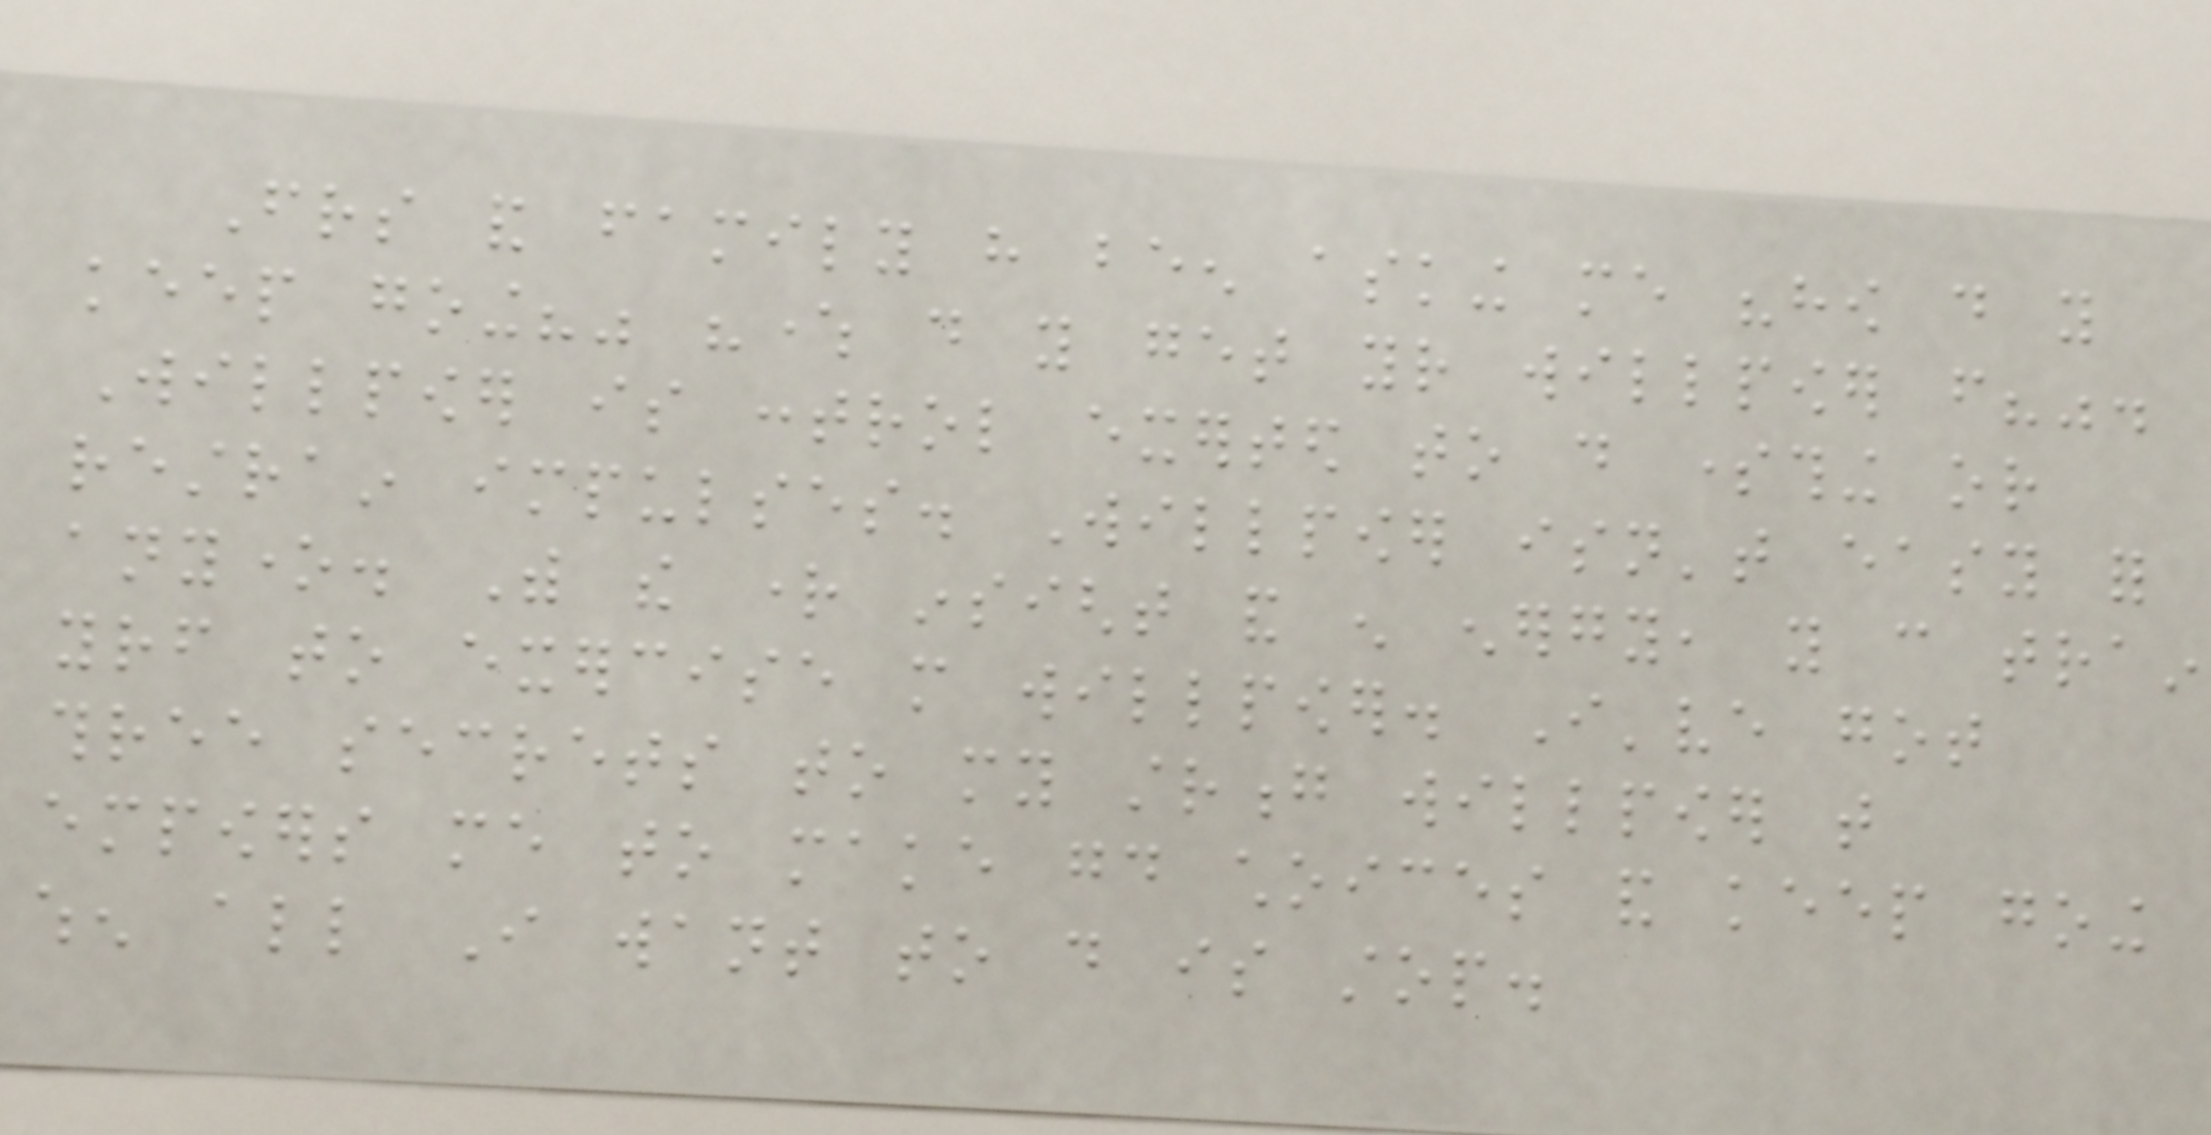Friends and family have been asking me "how do you
keep going?" "where do you get your willpower from?".
Willpower is control exerted to do something or
restrain impulses. Willpower isn't easy for
anyone. With the right insight and enough energy, you can train
yourself to exercise more willpower. I've got
three secrets to my strong willpower that
empowers me to make good choices and keep going
when all I want to do is stop.
